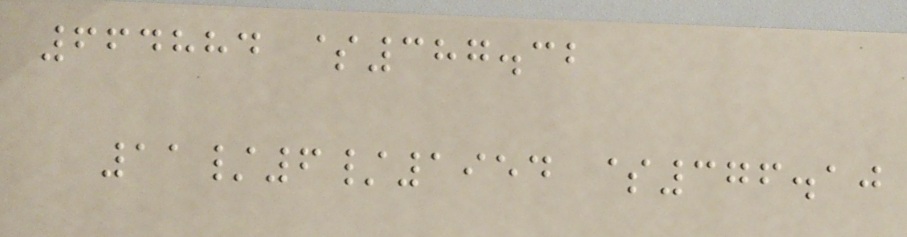664884 $387.32
11/6/1954 $376.10
